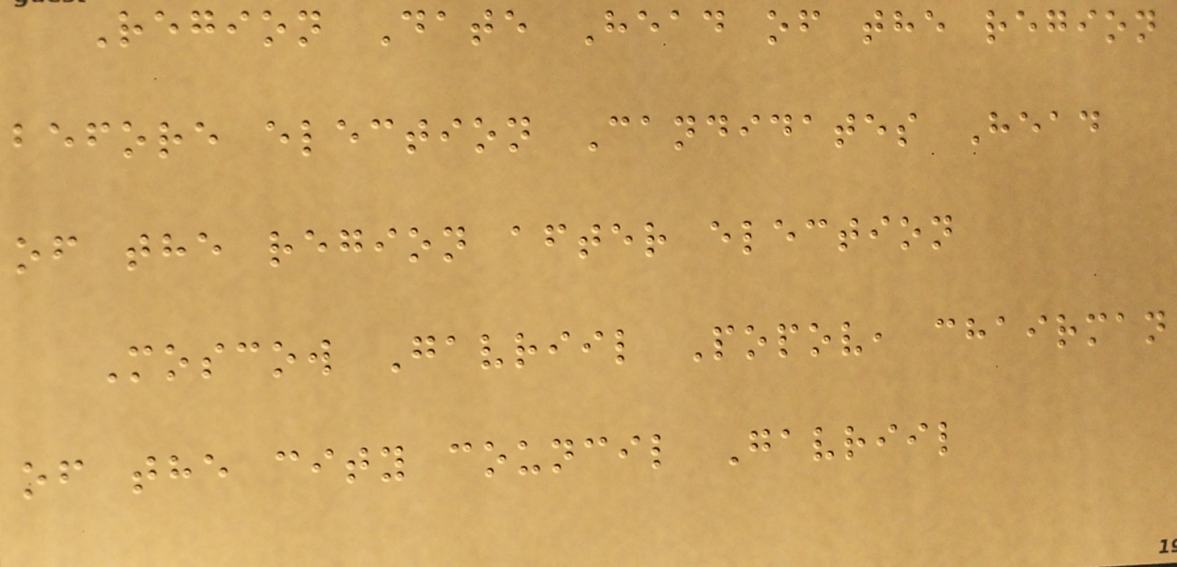Region Date Head of the region
before election Candidates Head
of the region after election
Moscow Gavriil Popov, chairman
of the city council Gavriil
